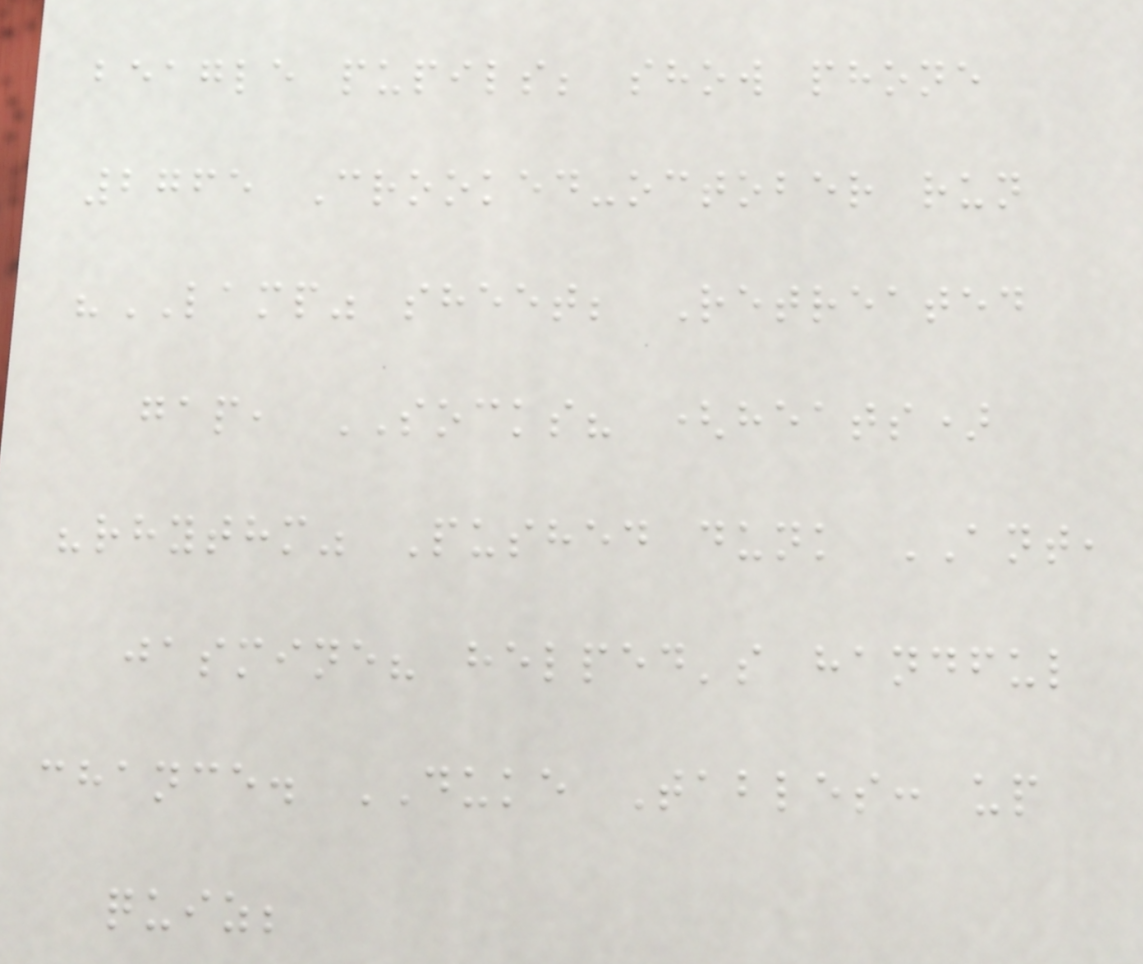beagle pupils; show phone
2765 Crooked-october run
"LAMP" sheet; Retreated
gap, SOCKS? (heats)
"rhythm" Pushed dunk ANT,
jasmine? helped's handful
chance. DUKE Tables: up
quiz;
